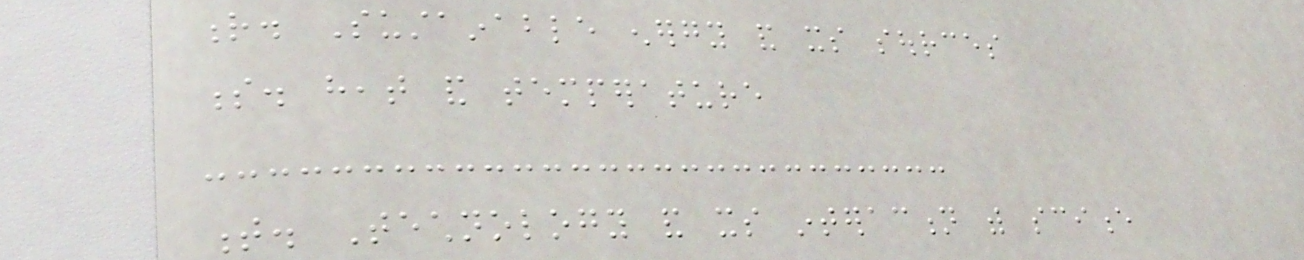r. Sustainable energy and its sources
s. heat and temperature
t. Technology and its interaction with science
